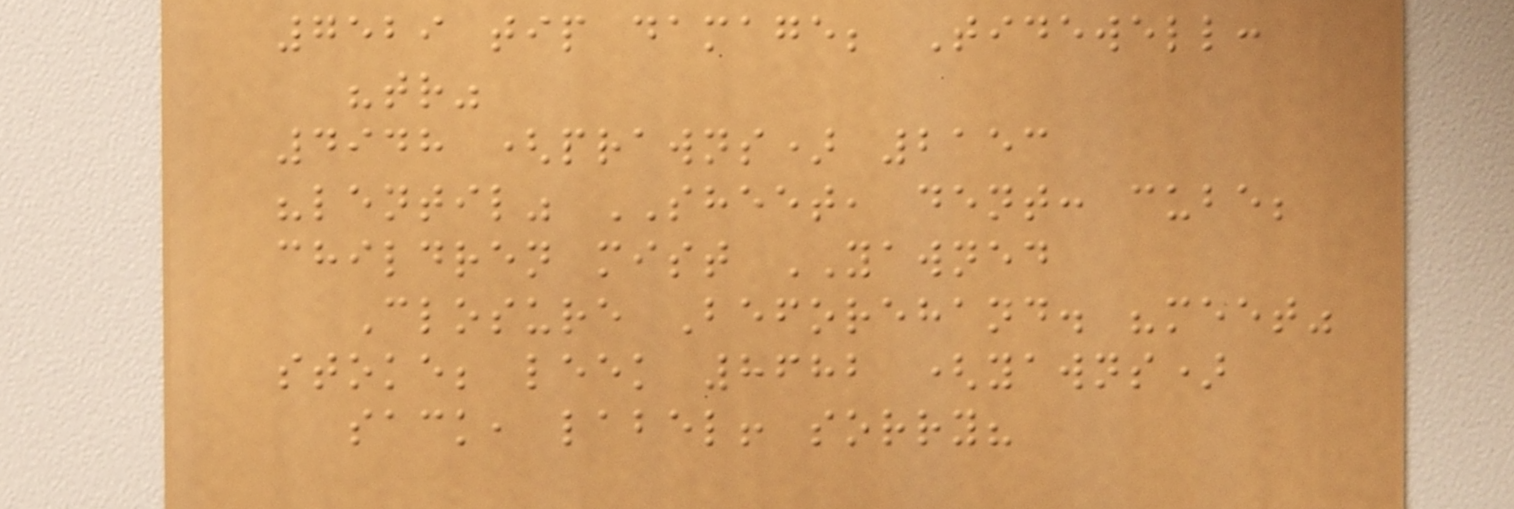7529 tip damage; Tidewell:
"tr"
4948 (prawns) 2153
"lentil" SHEET, dent: cube;
children mist YAWNED
Closure Beforehand. "meet"
stoke; leek 8682 (yawns)
sack, label! sorry?
